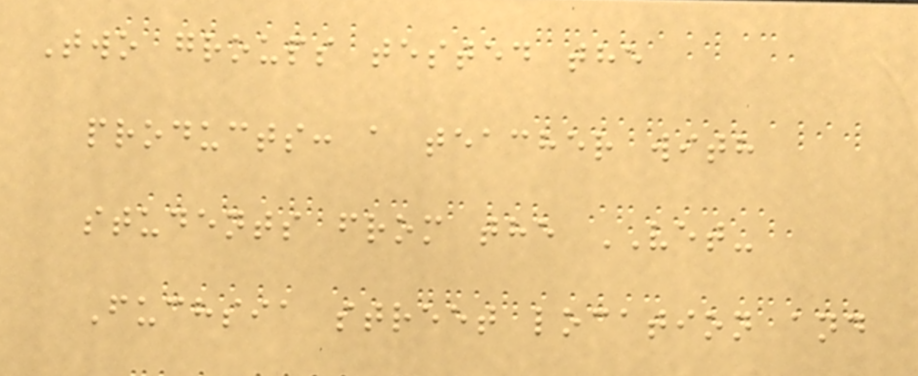Two groups tested the
products: a teacher with
students from the VET-
Fuchsia street location and
